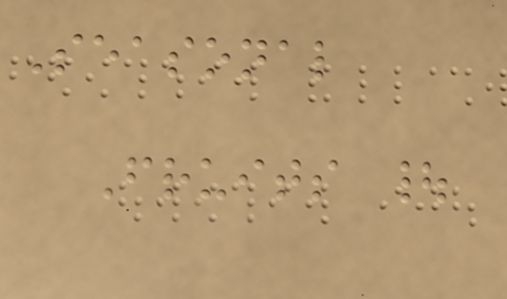Seasonal
Fruits |
